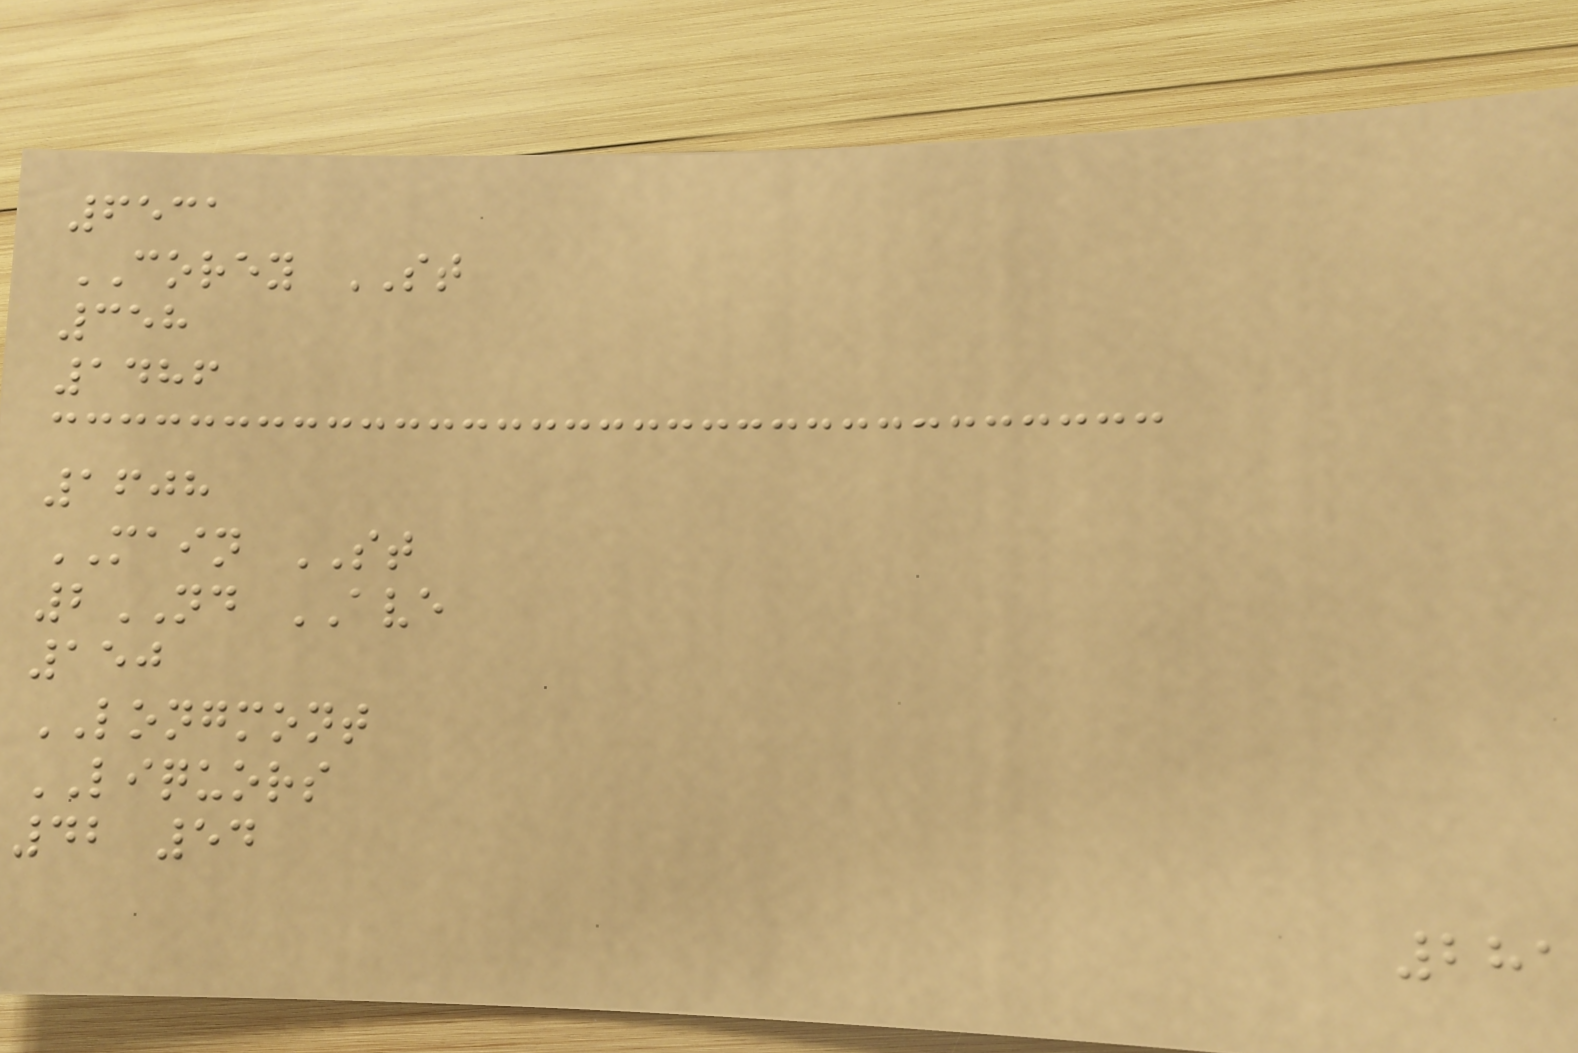6531
COREY ST
358
1486
1608
MAIN ST
2ND AVE
150
LONGMONT
LIQUORS
42 54
281
